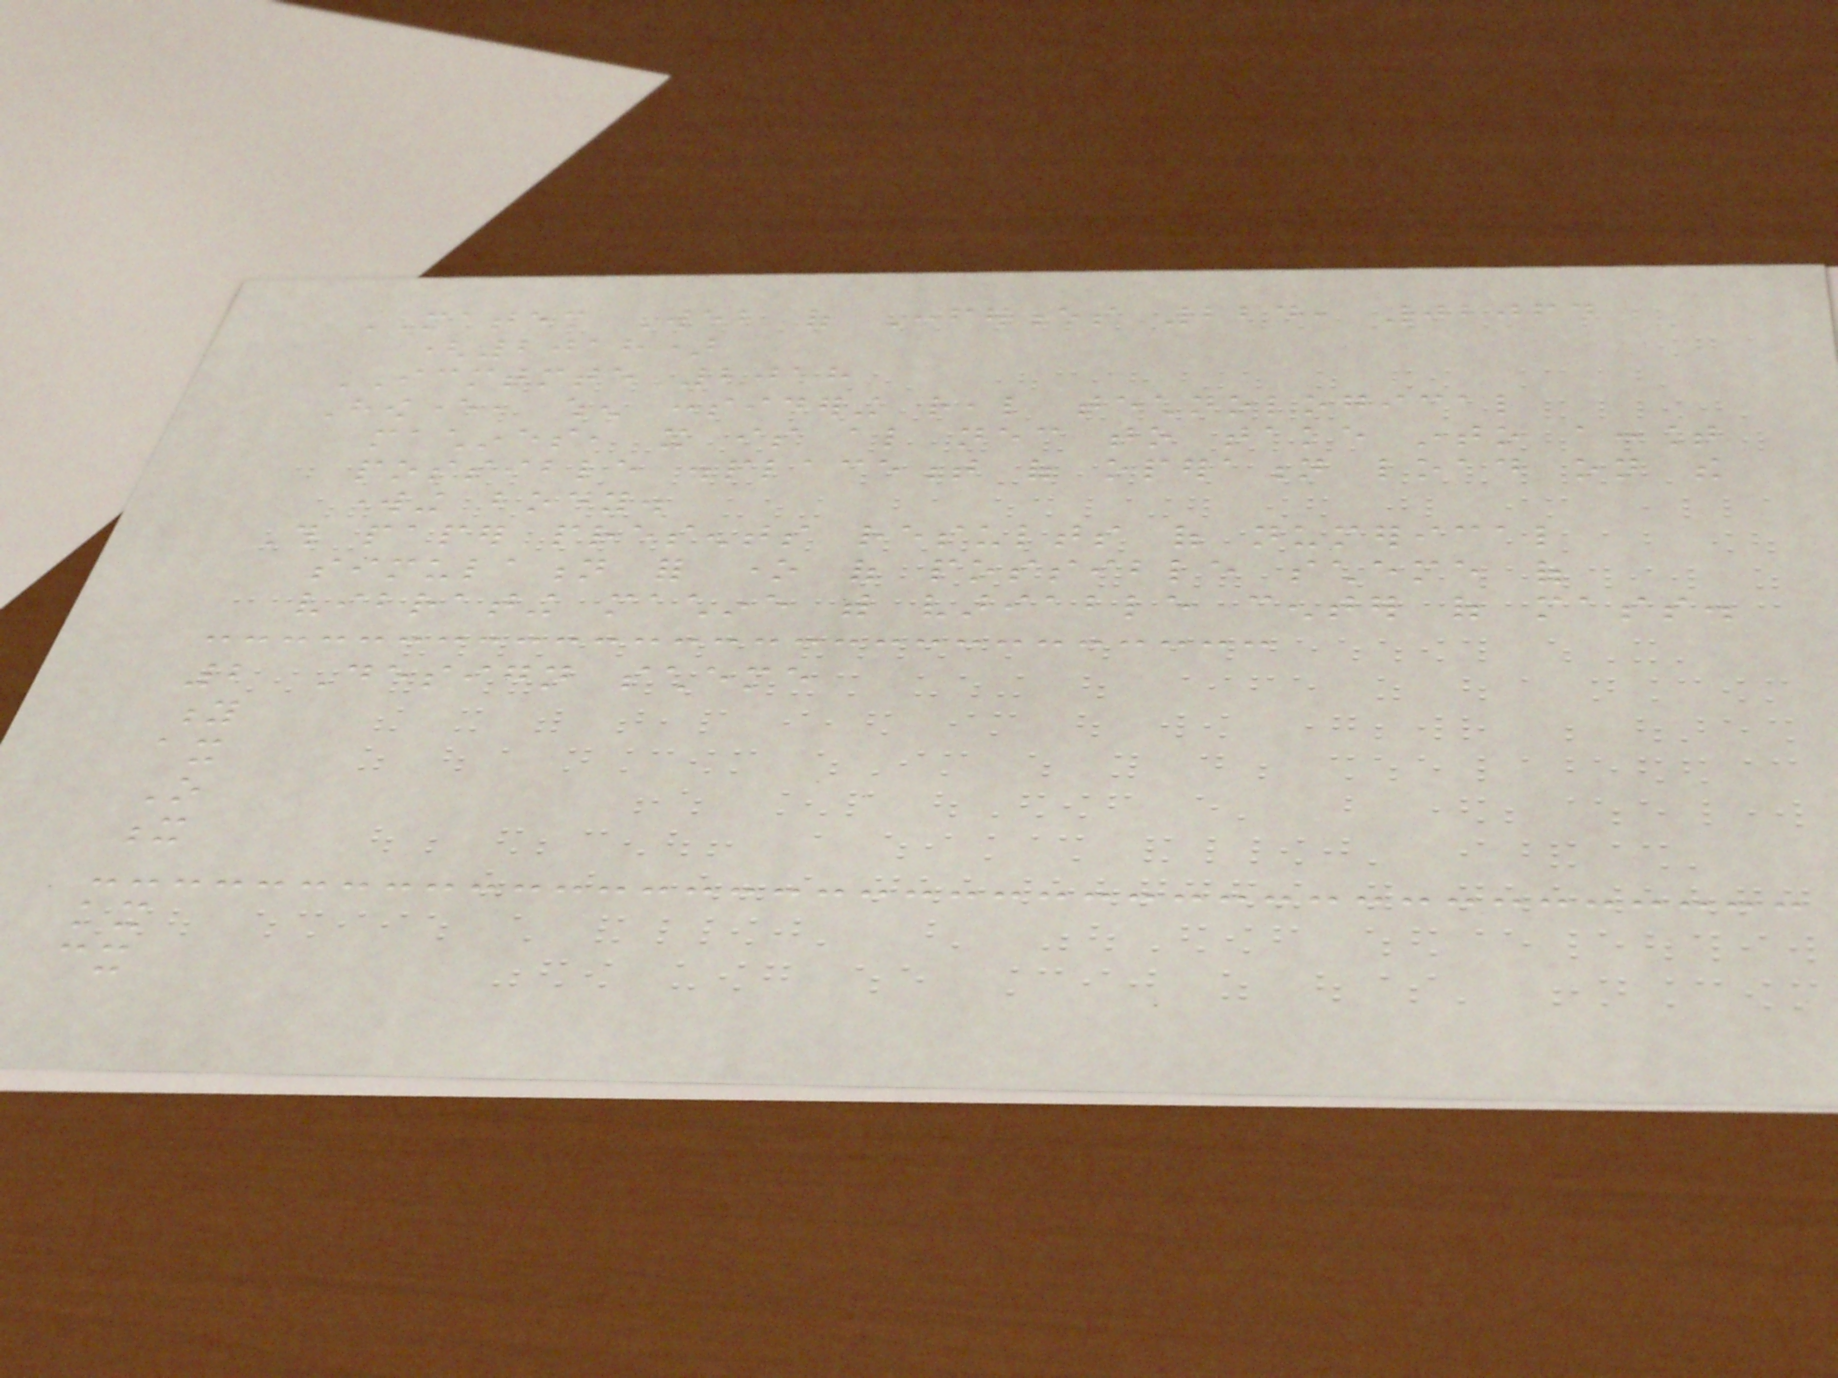MATEC Web of Conferences 224, 02064
(2018)
ICMTMTE 2018
However, when considering real technological
machines, it is also necessary to take into account
possible displacement of operation load on the
working body.
This paper presents results of numerical
simulation for one of possible scheme of
vibrating machine with variable center of mass.
2 Design scheme
y
ax
O
x
kx
cx
